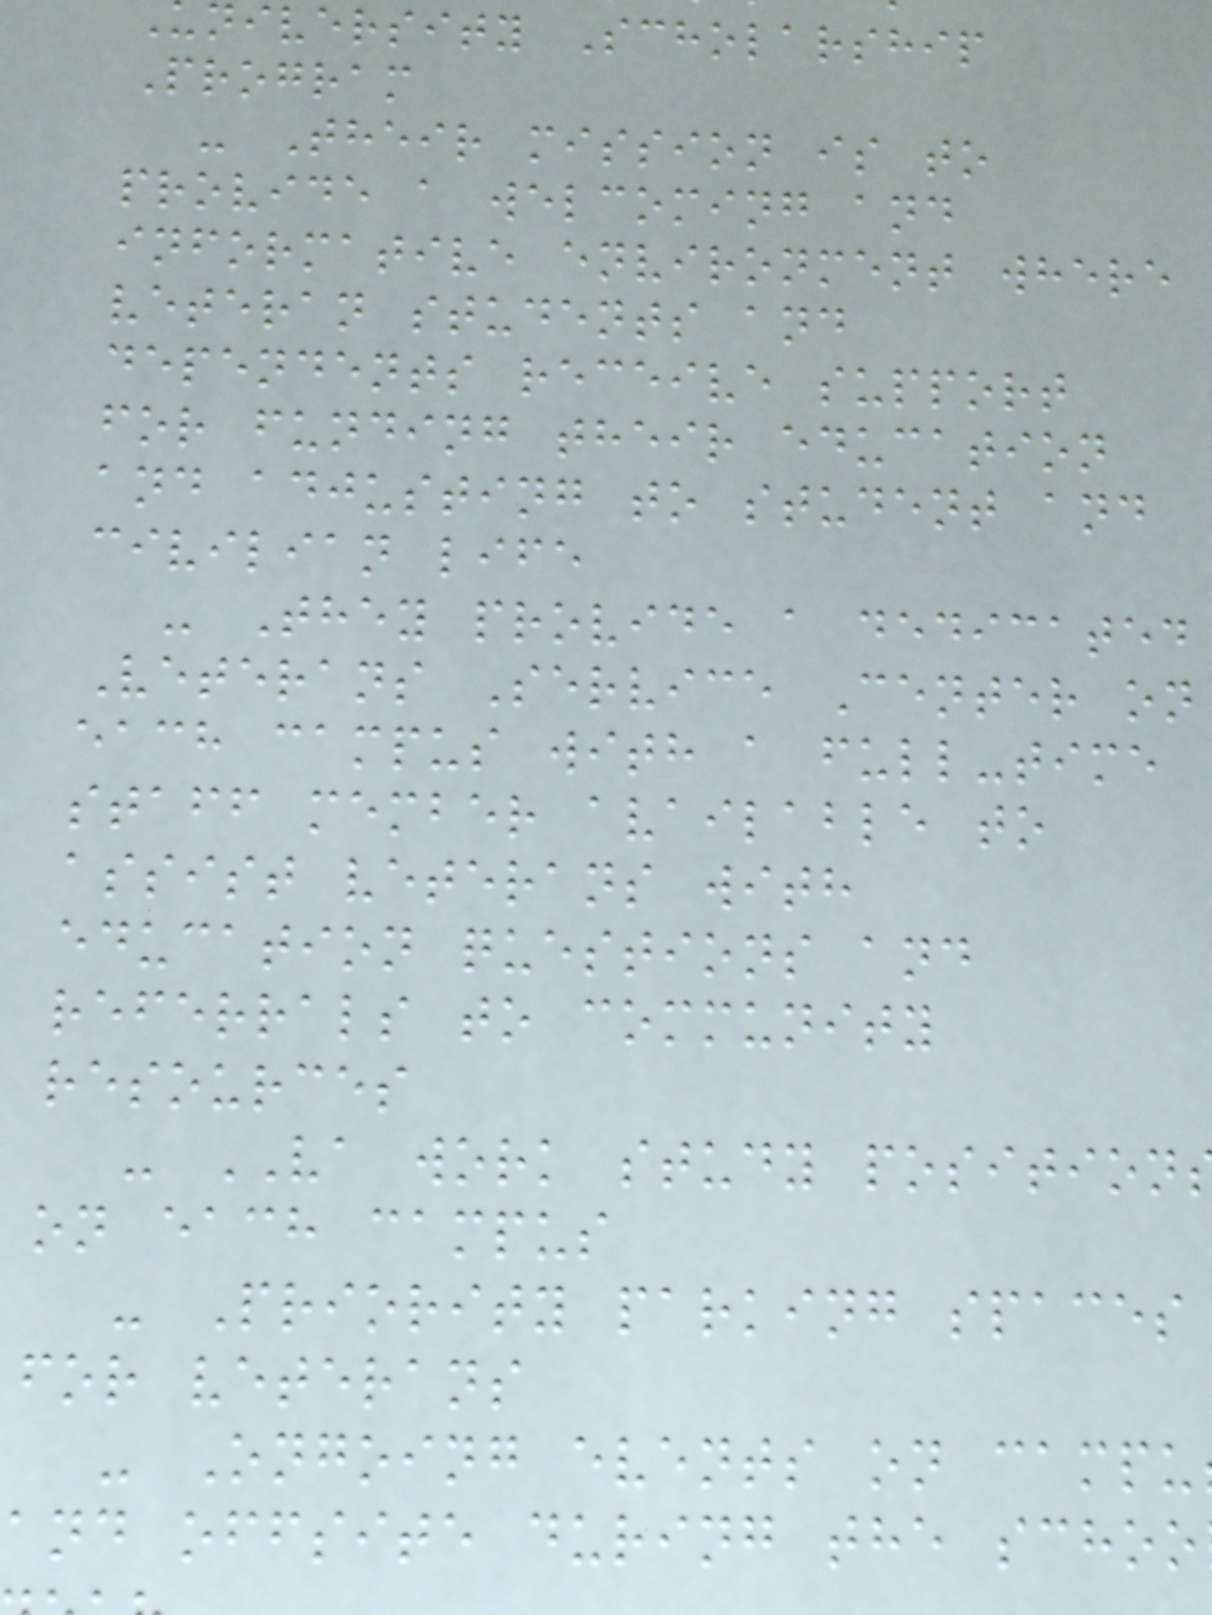niversity Scholarship
Program
- Their mission is to
provide a welcoming and
informative environment where
veteran students and
dependents receive support
for funding their education
and adjusting to student and
civilian life
- They provide a dedicated
Veterans Service Center on
each campus with a full-time
staff member available to
assist veterans with
education questions and
referrals to community
resources
- VA work study position
on each campus
- Priority parking spaces
for veterans
- Ongoing events on campu
and offsite during the schoo
